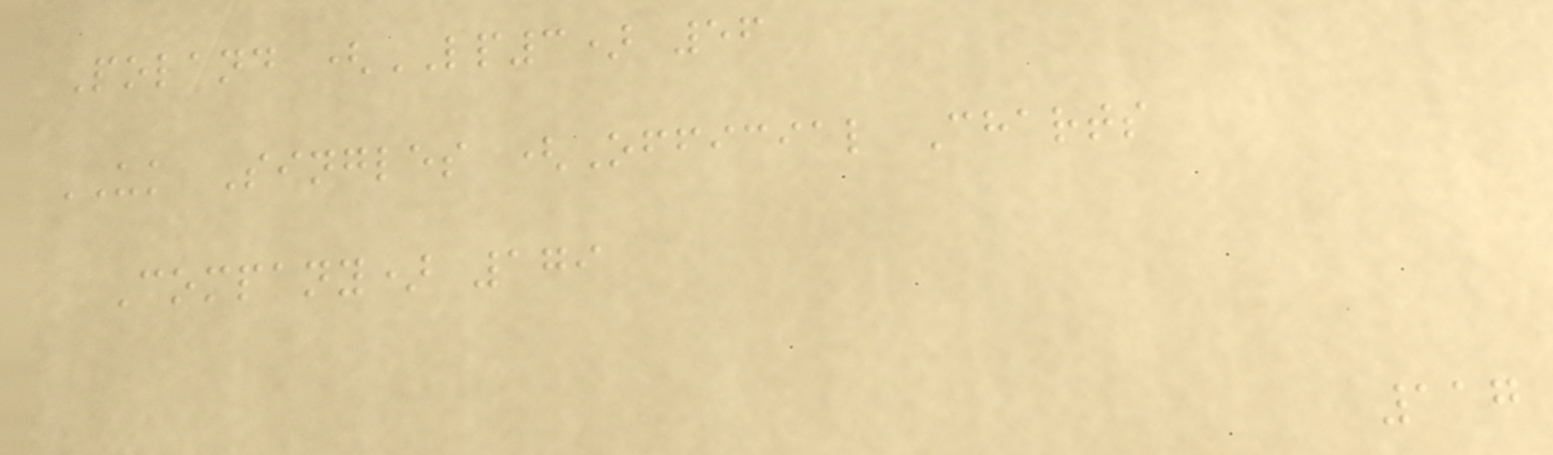Poland (LP3) 56
UK Singles (Official Charts
Company) 179
117
